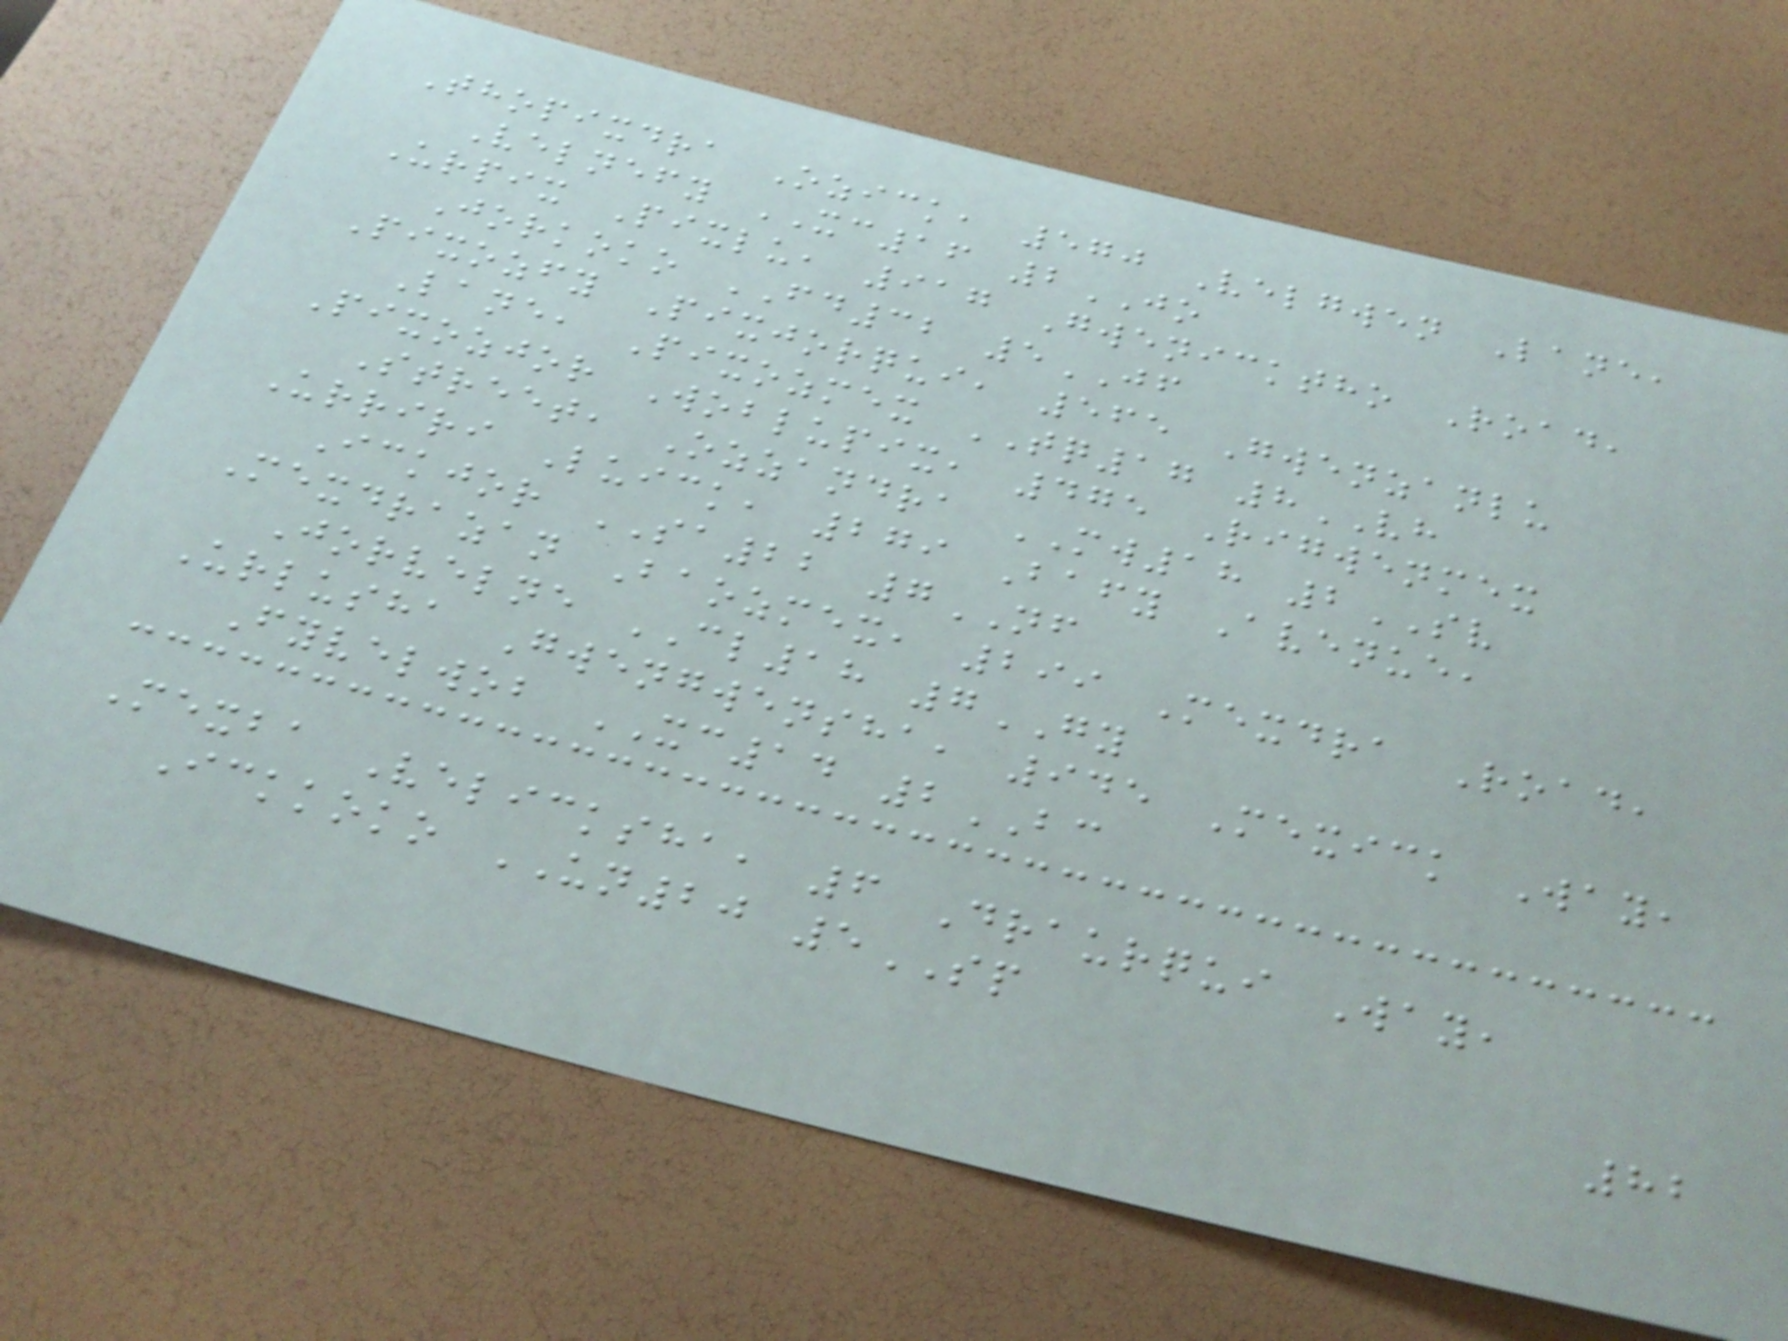Thopixdra Ozick, 570 Velgwen Lane,
Velnefy XC16 2JO
Urpix Pixlu, 917 Gwenicktho Road,
Jorkoko FD32 5JF
Pixozfy Pixjorqui, 565 Gwenzanlu
Lane, Pixozmex TQ17 8VH
Pixozjor Woblupix, 475 Rigwenmex
Street, Ozzandra MW18 2SV
Urriri Luick, 279 Bafy Avenue,
Ickjor SA22 7NF
Mexdrazan Baozmex, 299 Mexdra Road,
Jorvelne CL18 7GY
Urlusha Gwengwensha, 945 Mexick Way,
Fyvelwob XC14 2BC
Mexba Velicksha, 6 Draurqui Way,
Ickkoko UN20 5SP
82
